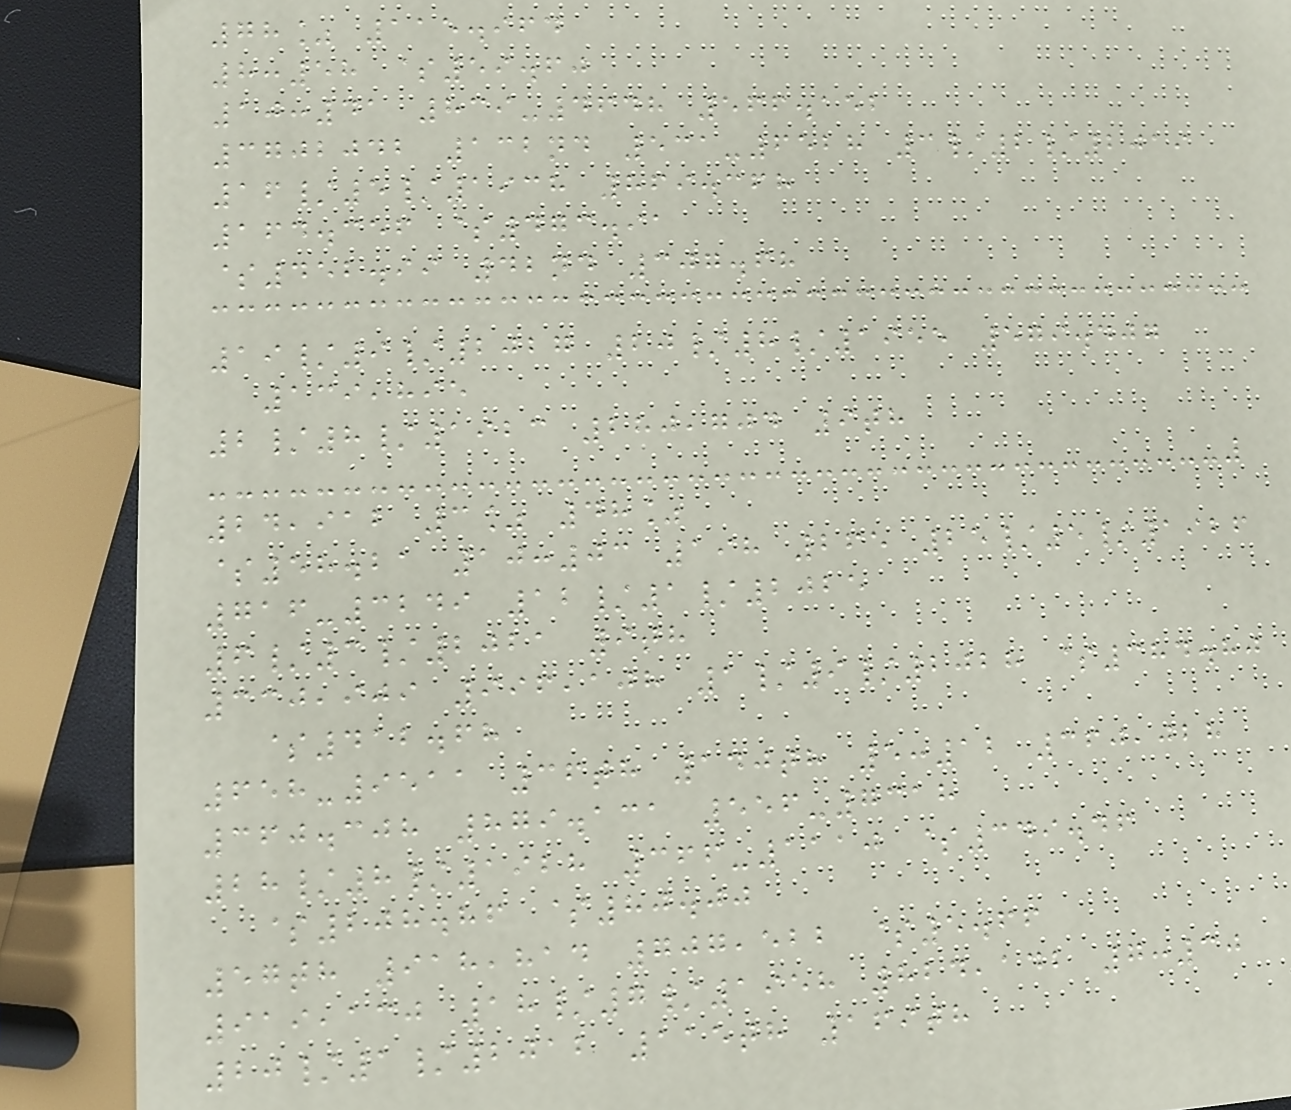78% 115.964
8:58 $59.60
10:41 839-4648 566.152
3702042 132nd 531-6528 3/2/2019
16/5/1938 869.368
164.356 $473.91
$452.99 42nd 307.68
19/9/2027 20/8/1955 579.407
139,895
2/8/1923 280,704 9th
24,912 3% 48%
$58.21 10:03 198 265 25/5/1926
716-3249 12/1/2025
6/3/2021 9th
330,909 996,108 1/9/2028 $384.80
$412.68
658-9511 36th 140th 5:12 360,028
360.308 879.131 556-7318
28/8/1928 366-1110 $349.46
$208.86 $80.00
57th 918,814 707,522 $5.66
919,130 18/7/1958 824,142 7:30
20/1/2012 115th 169th
